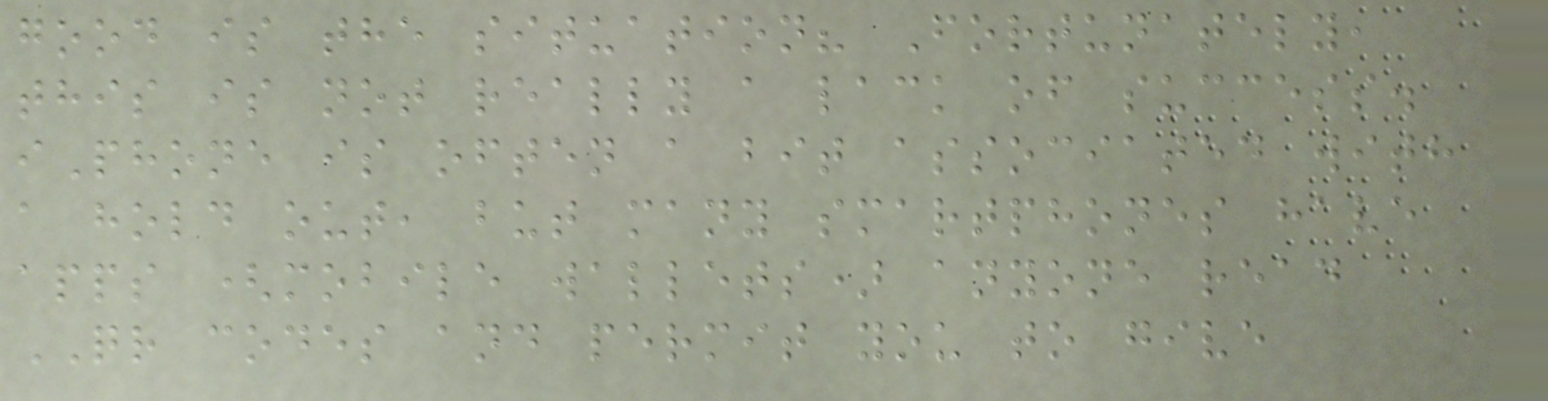good is the situation? Fortunately,
this is not really a lack of success.
iPhone is often a bit associated with
a hold out, but many smartphones have
apps (mobile wallets) anyone read
QR codes and permit you to give
